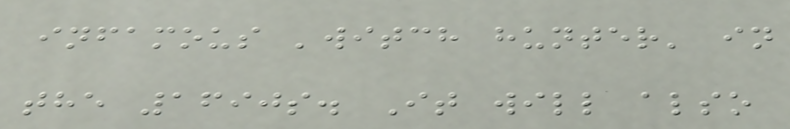infamous 'witch hunter' in
the 1690s. It will also
